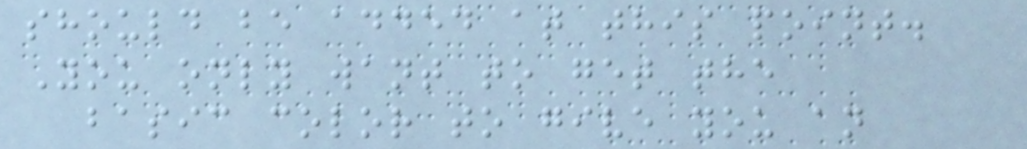should be added at this point.
You only want to get the
basic color to give you an
